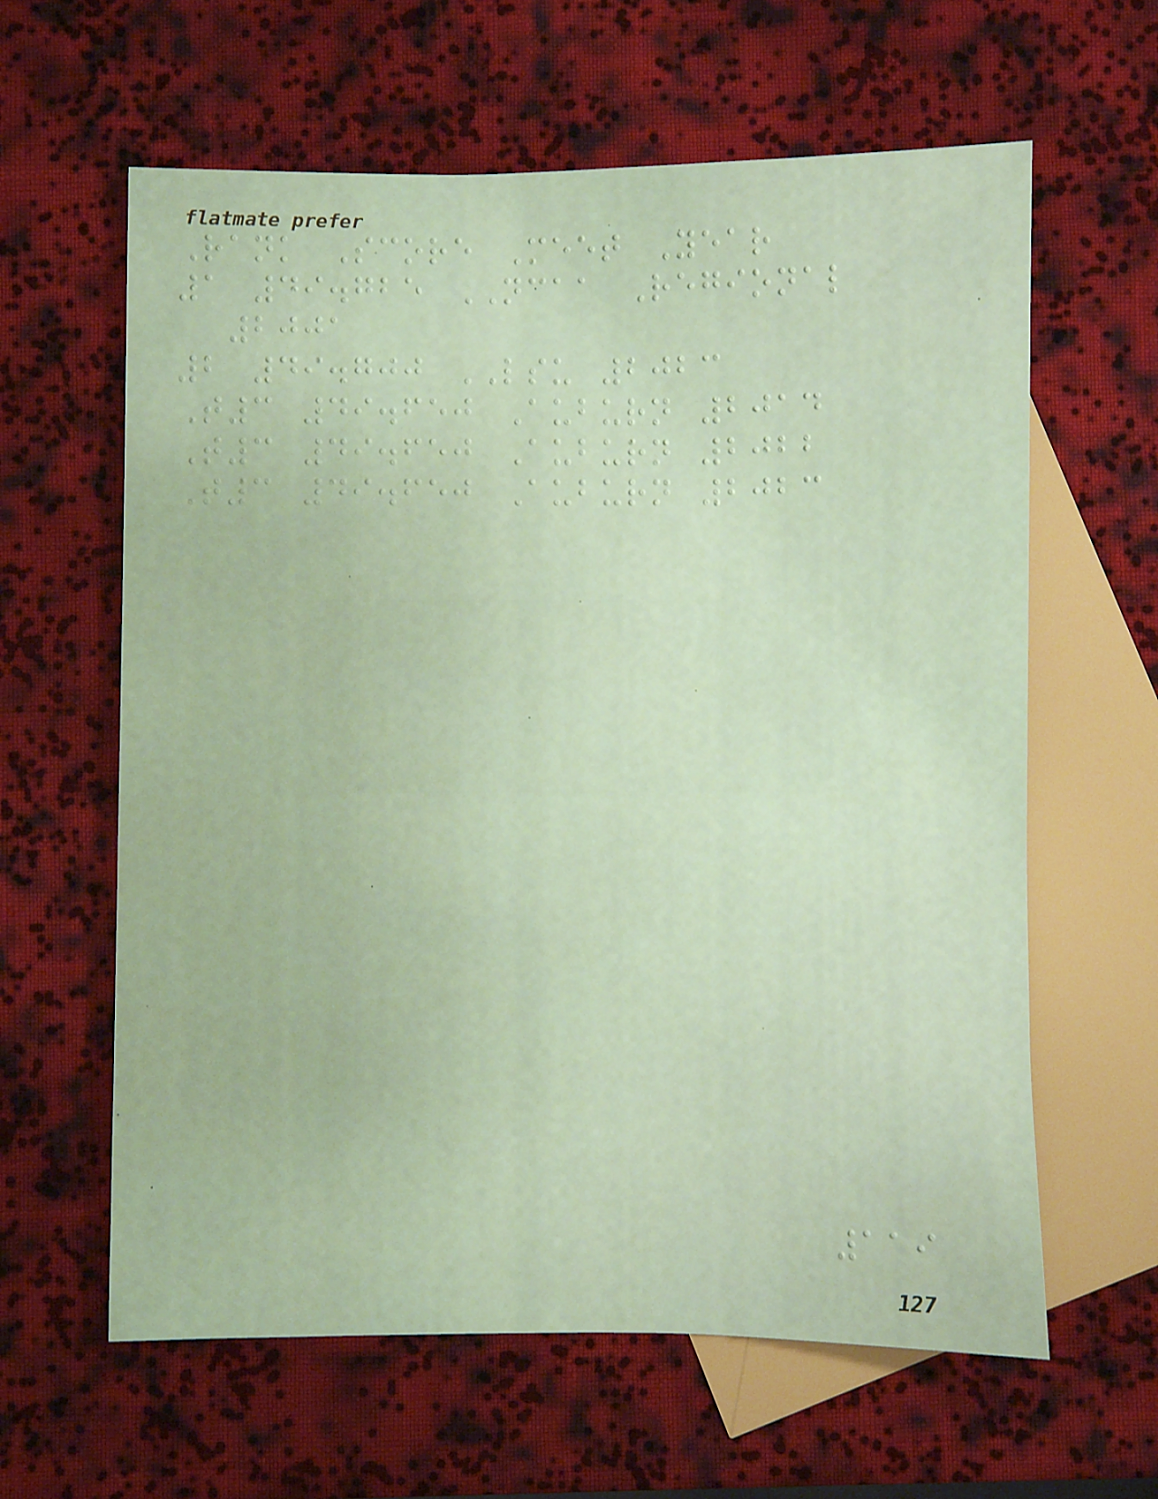Rank Score Meet Year
1 49.725 NCAA Regional
2001
2 49.700 LSU 2023
T3 49.650 Auburn 2014
T3 49.650 Auburn 2022
T3 49.650 Auburn 2023
119
